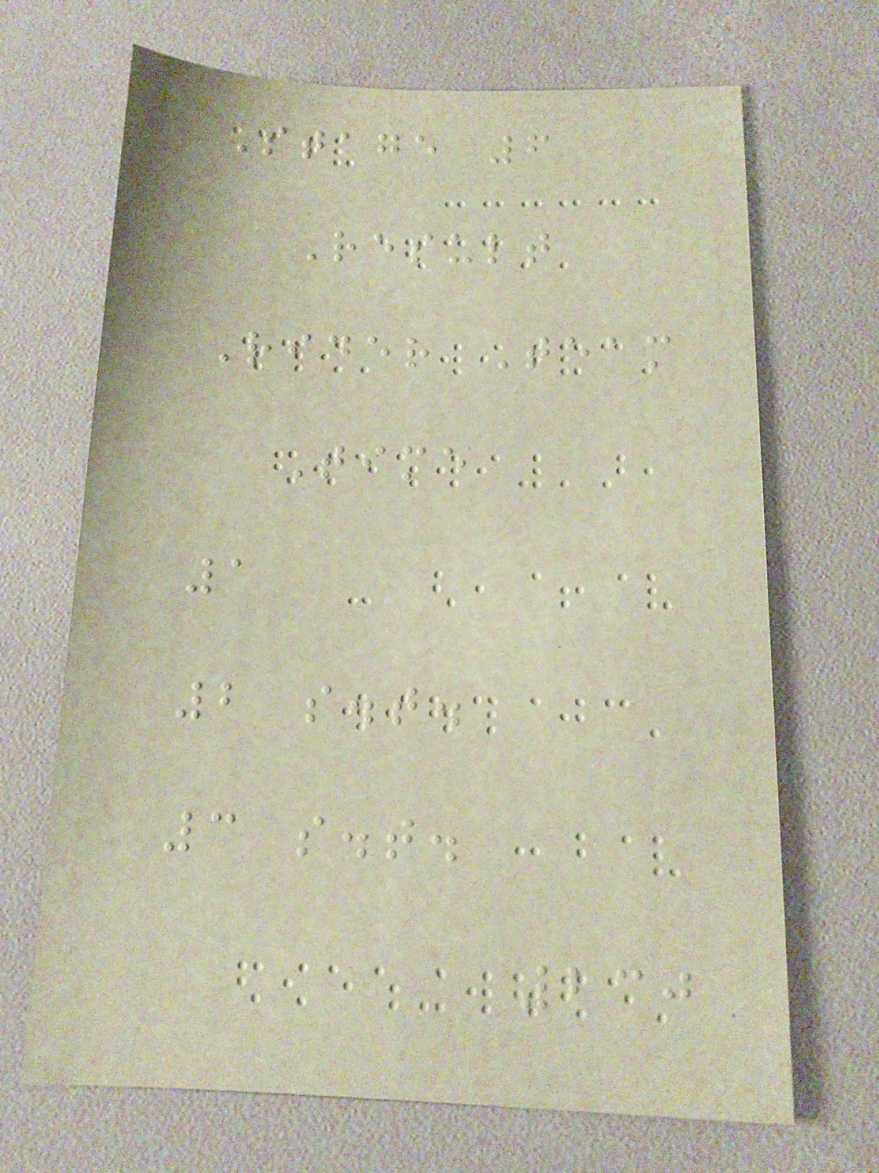Stage 6
Result
Rider Team
Time
1
2 s.t.
3 s.t.
230
